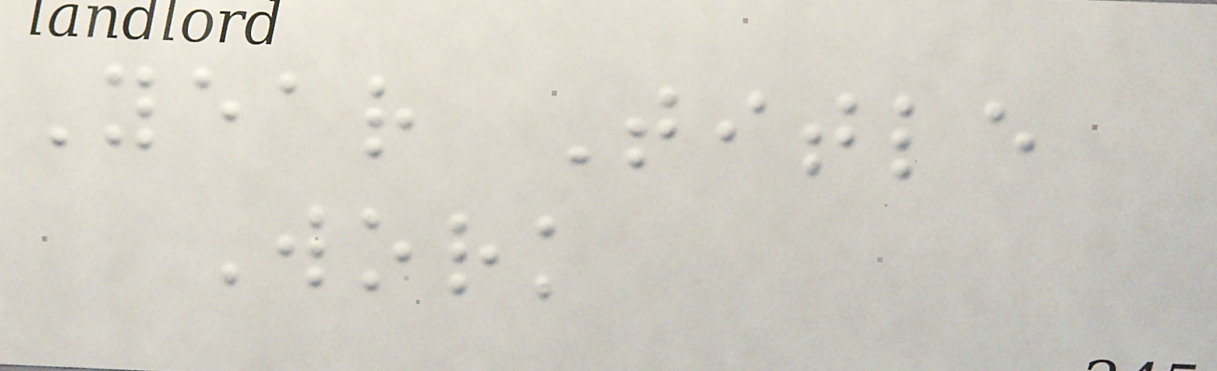Year Title
Work
